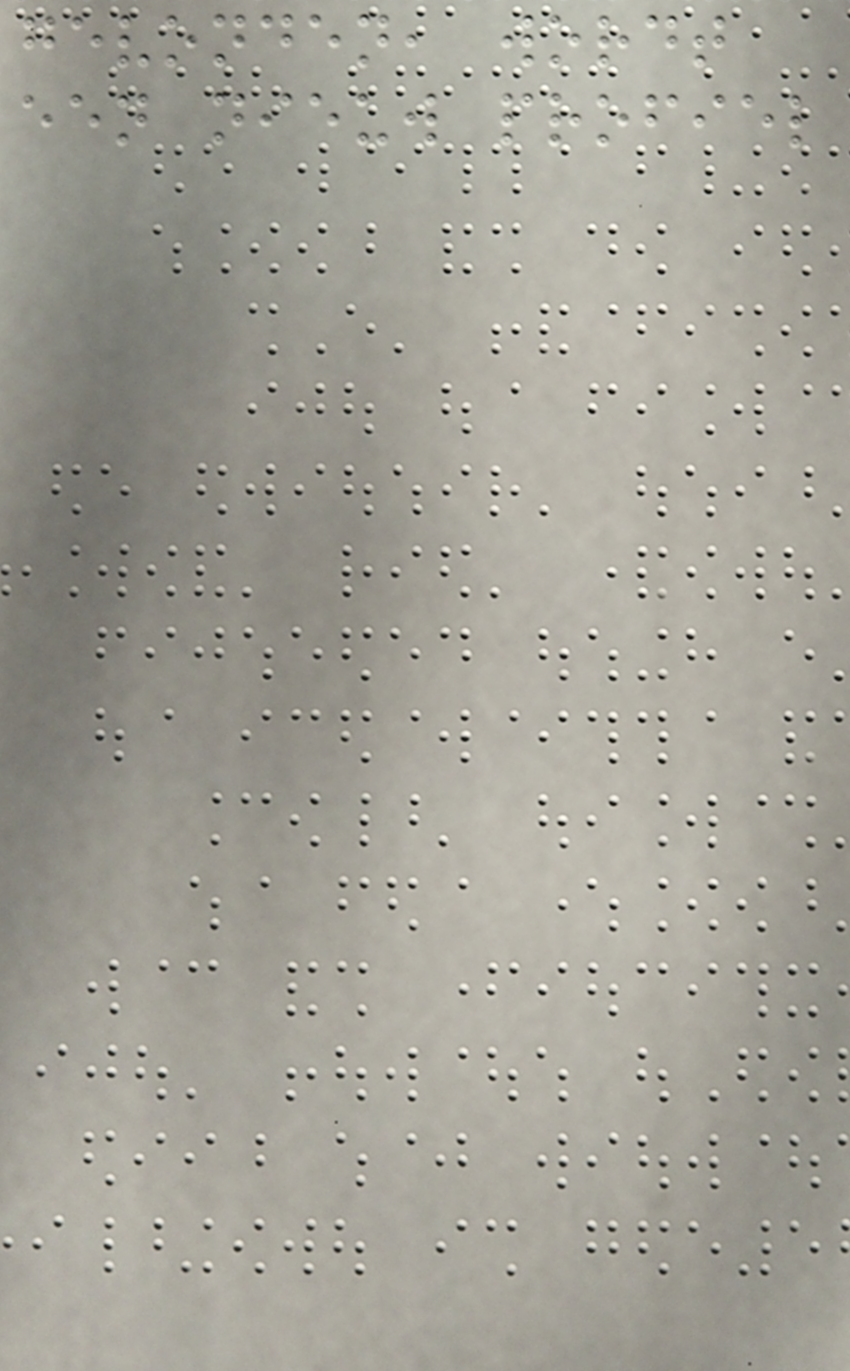gevonden, wordt
een nieuw profiel
